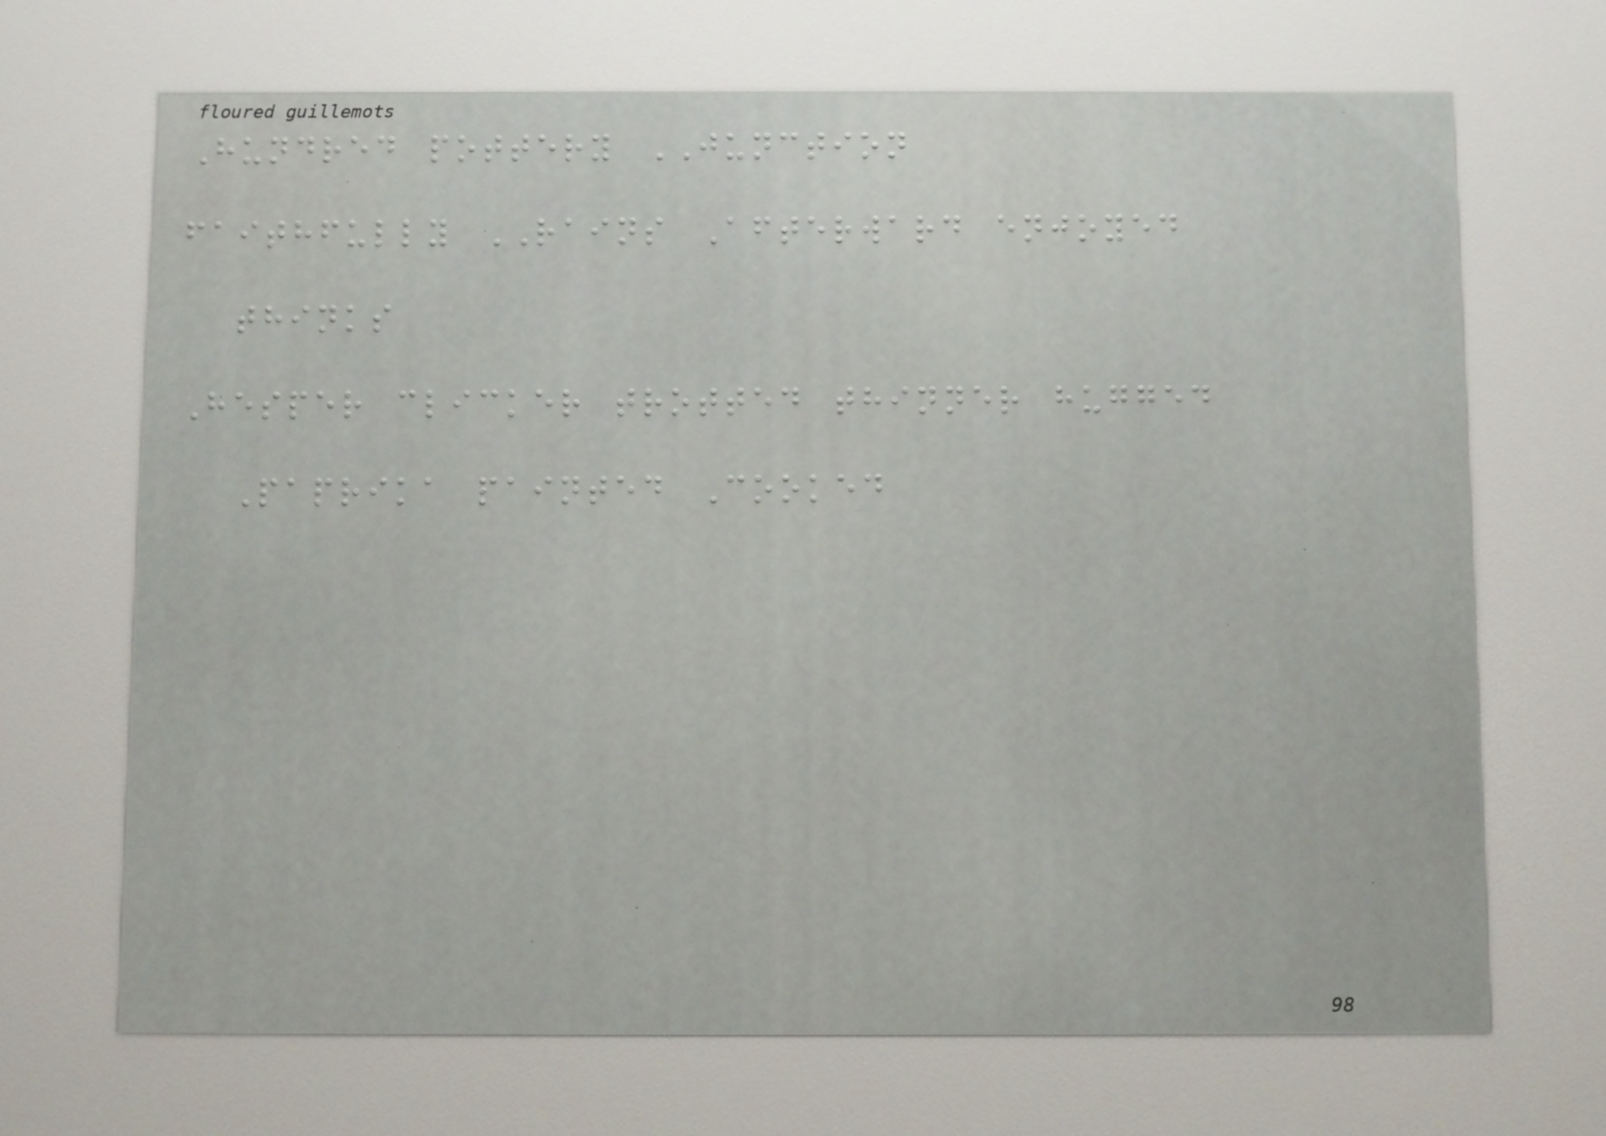Hundred pottery JUNCTION
faithfully RAINS Afterward enjoyed
thinks
Hesper clicker trotted thinner hugged
Paprika painted Cooked
